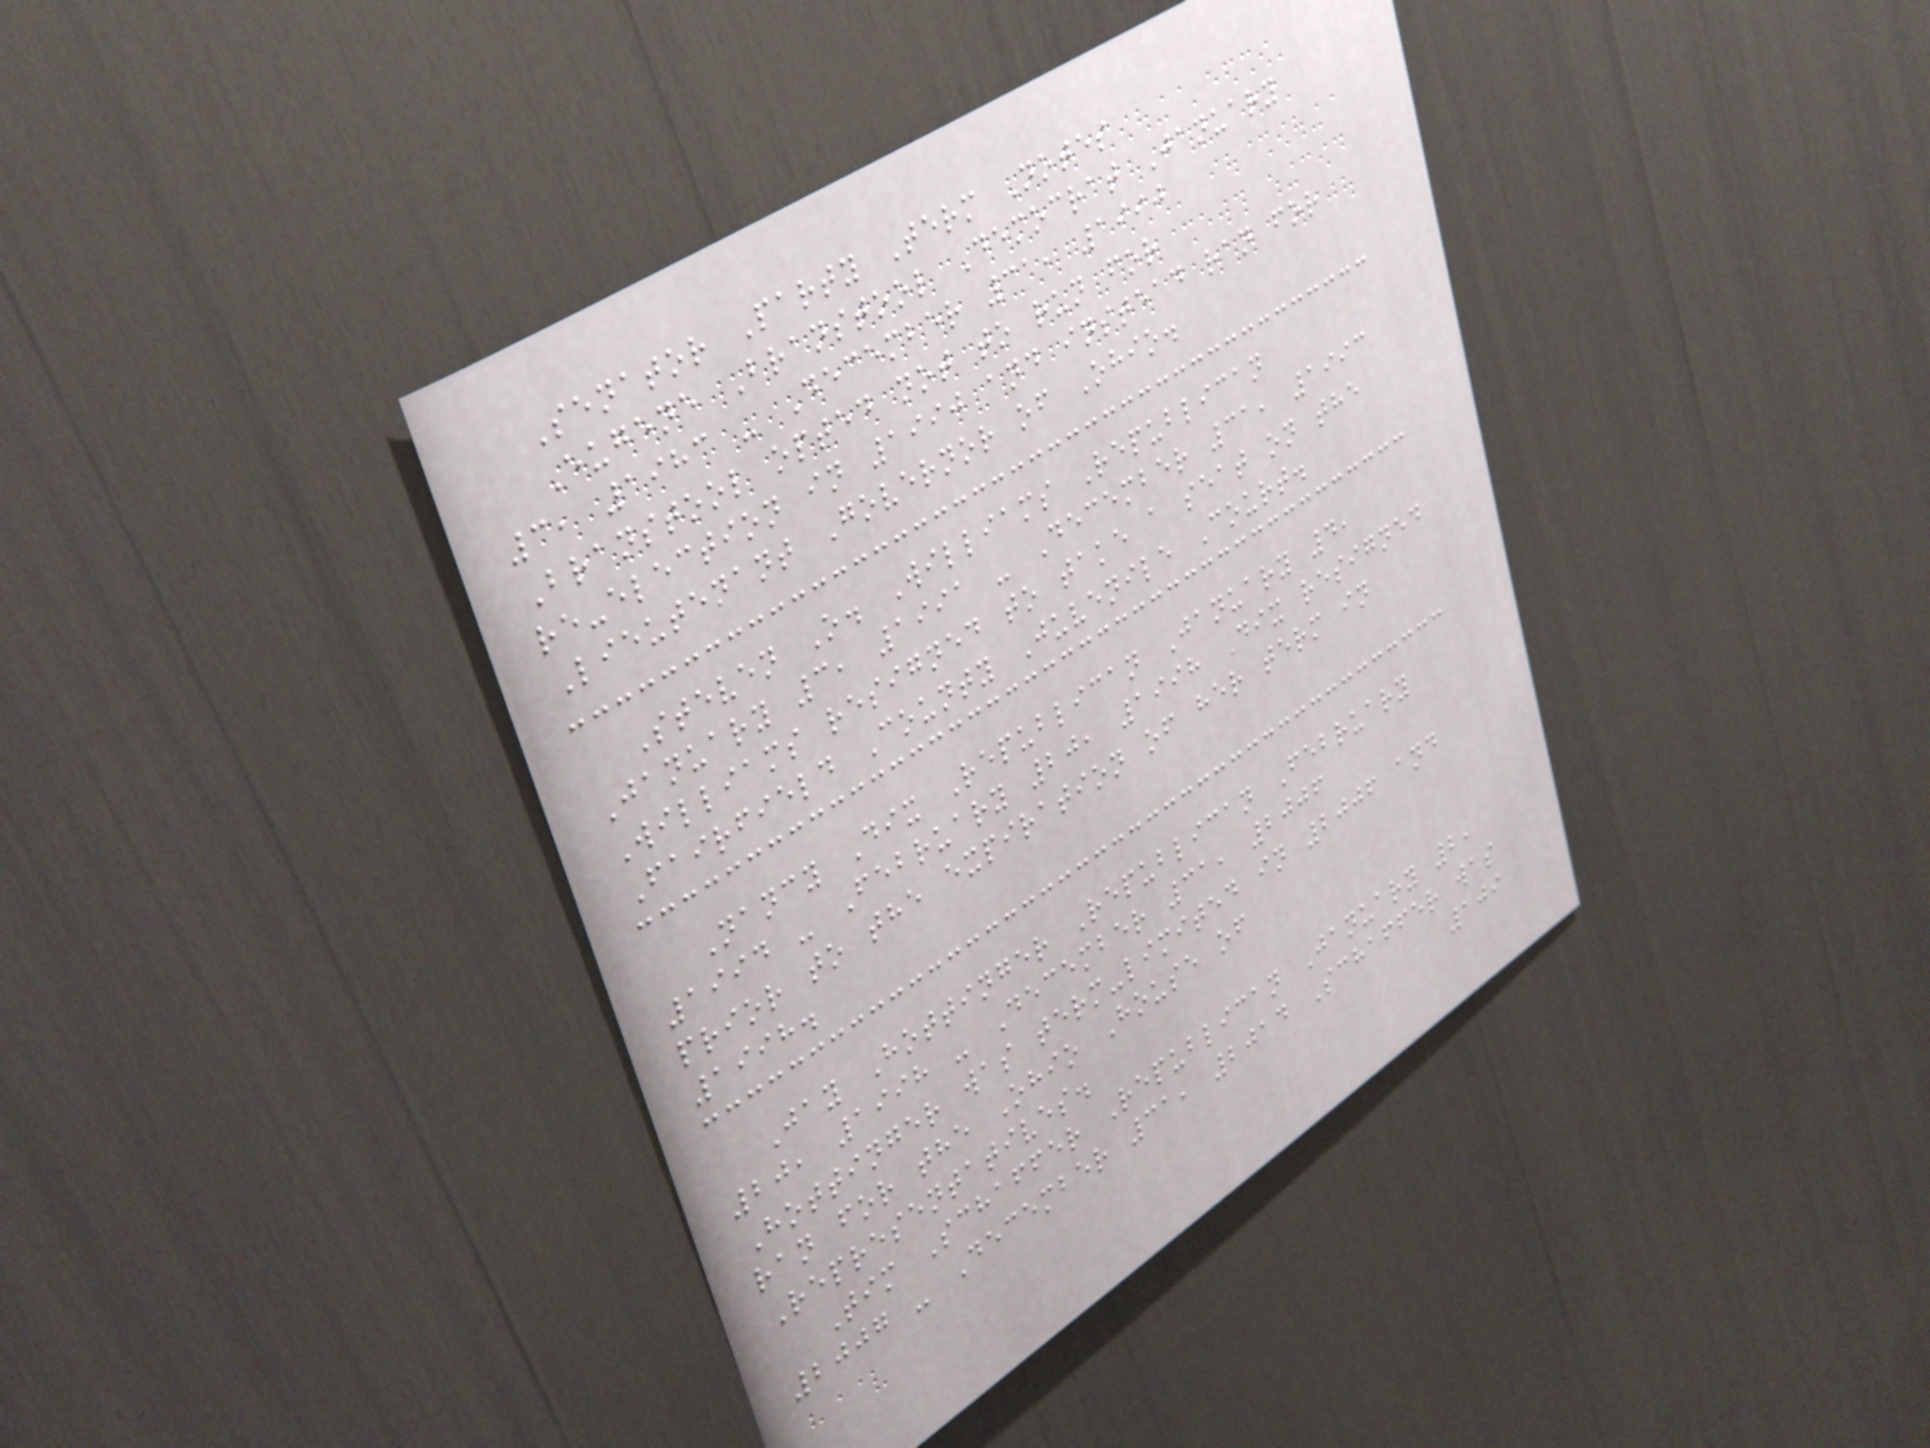Senator Party Term Notes
Eugene Branstool Democrat January
3, 1983 - December 31, 1990
Branstool opted not to run for
re-election in 1990 and instead ran for
Lieutenant Governor of Ohio.
Steven O. Williams Republican
January 3, 1991 - December 31, 1993
Williams resigned to take a seat on the
Fairfield County Juvenile Court.
Nancy Dix Republican January 4,
1994 - February 20, 1998 Dix resigned
prior to the expiration of her term in
1998.
Jay Hottinger Republican February
20, 1998 - December 31, 2006
Hottinger was term-limited in 2006 and
ran for the Ohio House of
Representatives.
Tim Schaffer Republican January 2,
2007 - December 31, 2014 Schaffer was
109
